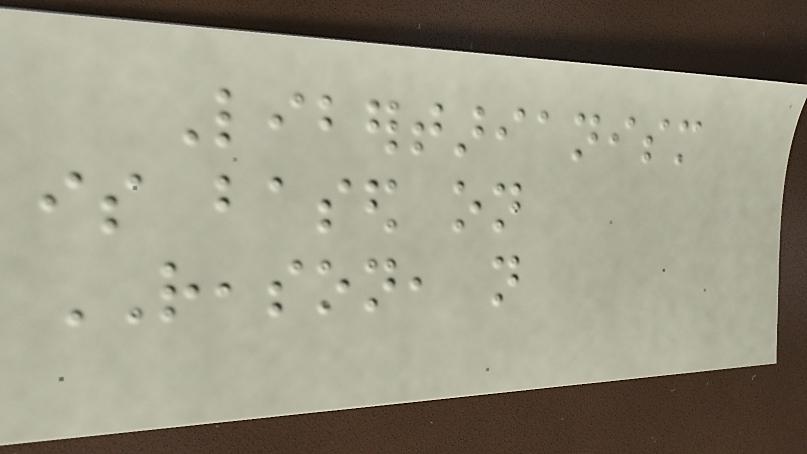Libertarianism
is based on
REASON, not
